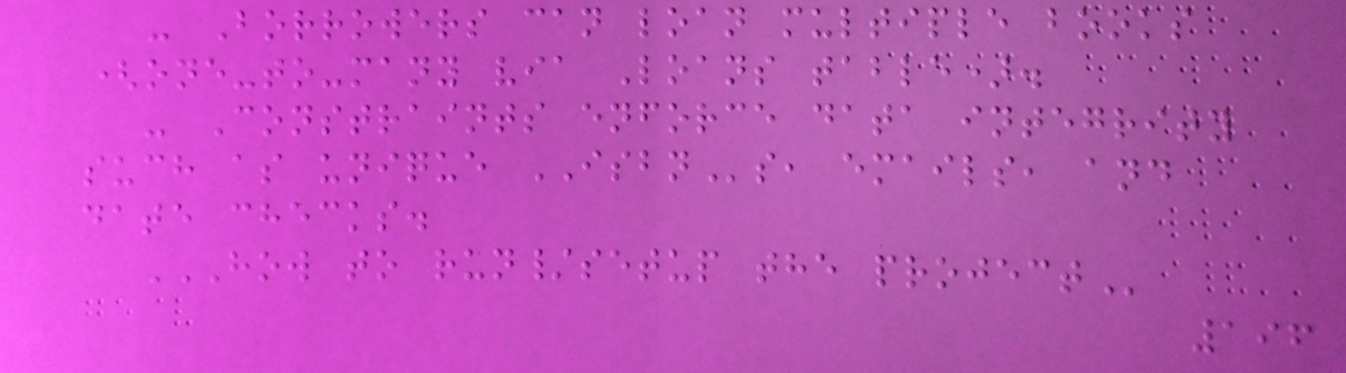- Borrowers can loan multiple books
(one-to-many via Loans table).
- Constraints enforce data integrity
such as unique ISBNs, emails, and
date checks.
HOW TO RUN/SETUP THE PROJECT
196
